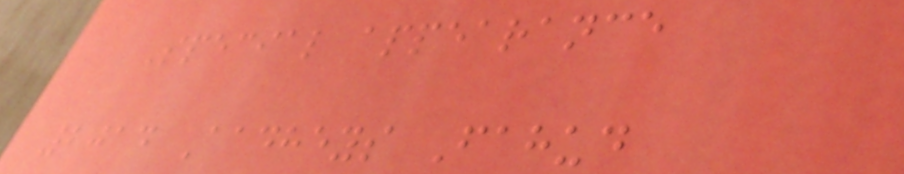Special appearance
2014 Aadheys Fahud
